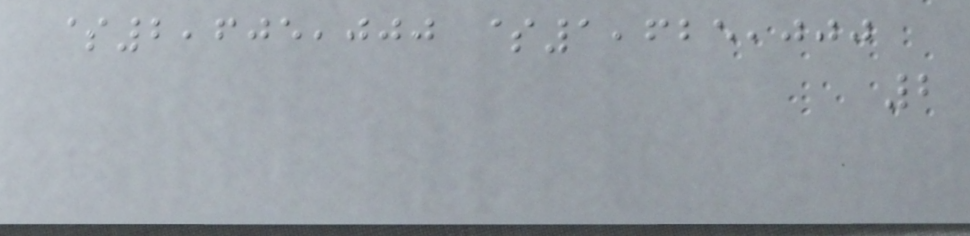$2,605,000 $1,625,000
2
